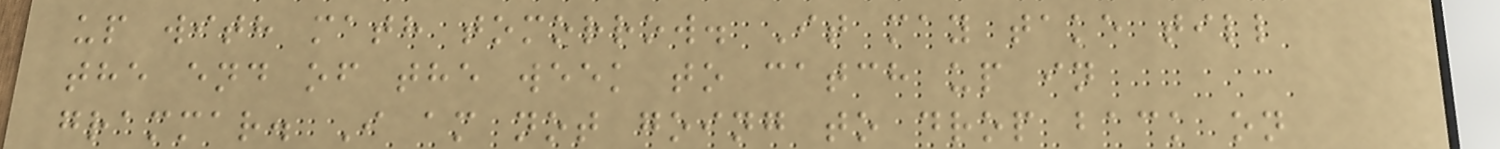up with math tomorrow. It may take till
the end of the week to catch up in
grammar. I am not going to drop back on
